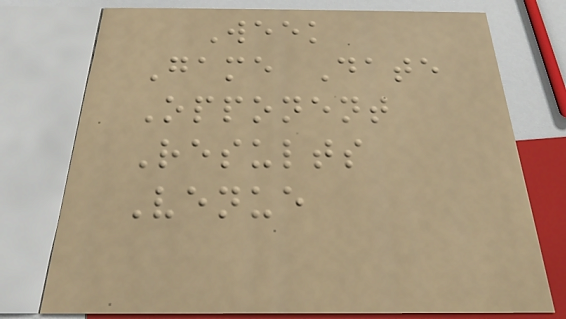Week
Game Date
Opponent
Results
Venue
